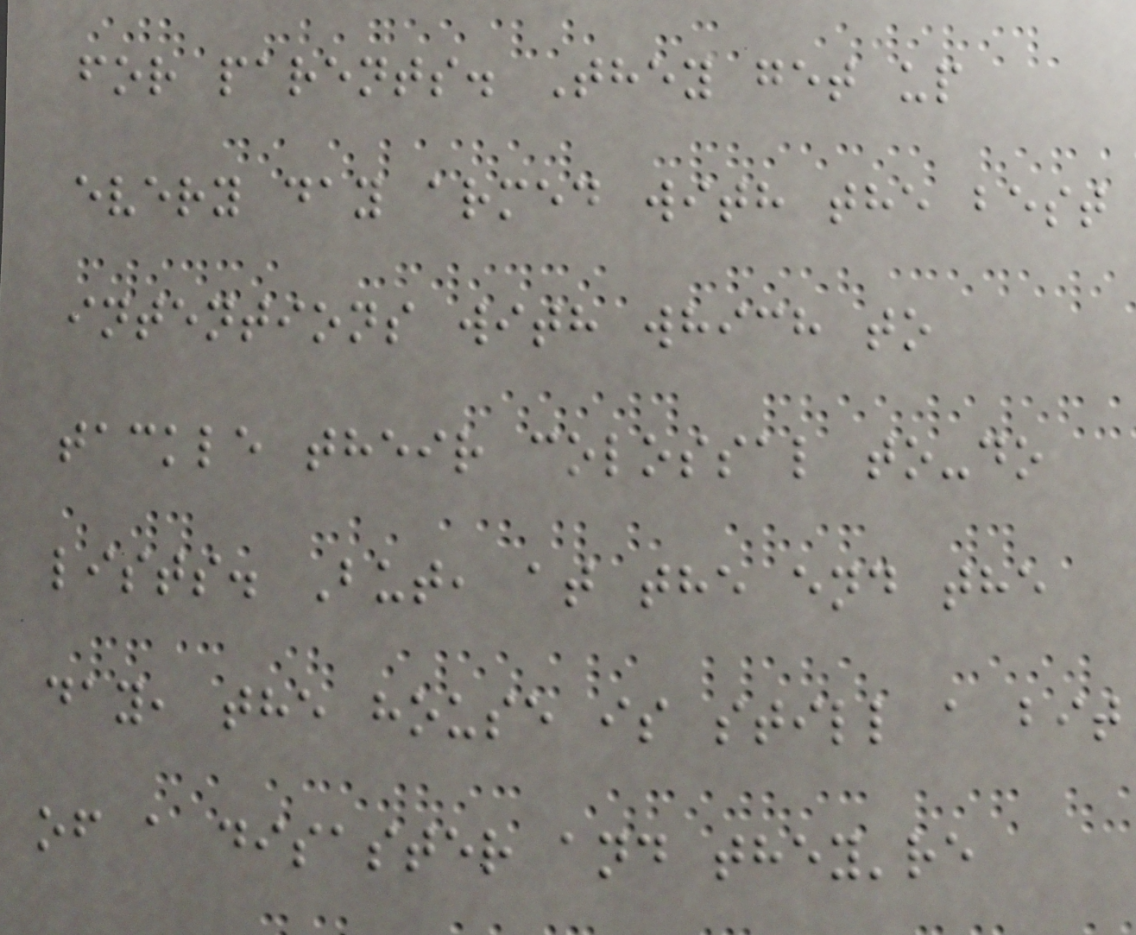for parents. They get up
every day armed with the best
intentions with which to
tackle their colossal to-do
lists. But, at the end the
day, the house is still a bit
of a disaster and they're
